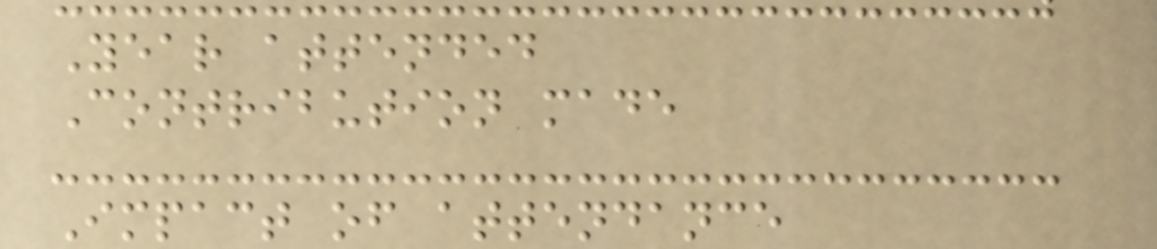Year attended
Contribution made
Impact of attendance
